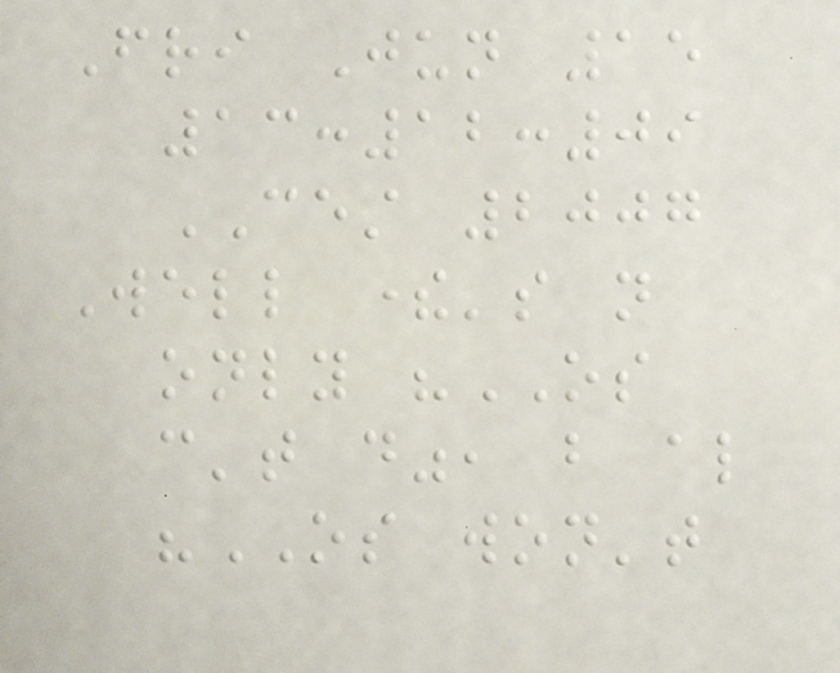Fri Jun 15
13:12:09
CEST 2007
Well there's not
only "OS
can't do", but also
"OS won't
